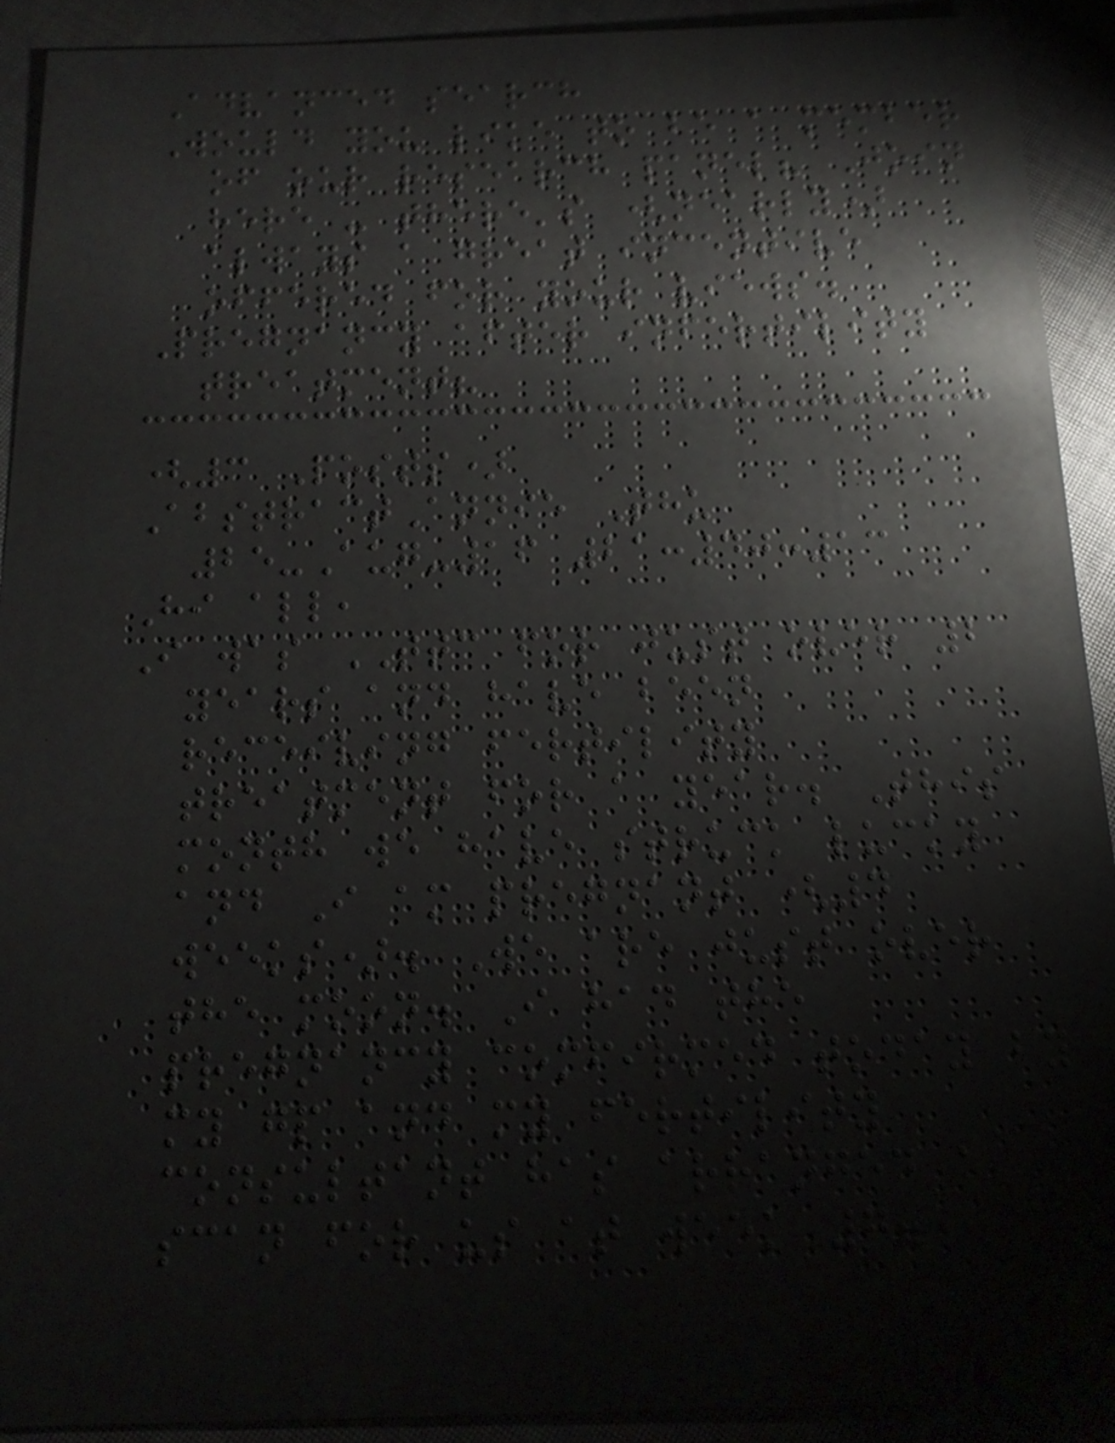Advanced search
Would you like to be a member
of our research panel? Join
here - there's (nearly)
always a great incentive
offered for your views.
Pregnancy after infertility
treatment?
(3 Posts)
AbstractAnnie Thu
25-Aug-16 21:40:13
Hi all,
I was TTC for just over 2
years and have been
receiving fertility
treatment for a year. This
month we have struck lucky
and I am pregnant (4
weeks). We are just over
the moon. I had the
pregnancy comfirmed today by
my gp and my fertility
consultant has arranged a
scan for us at week 7. If
